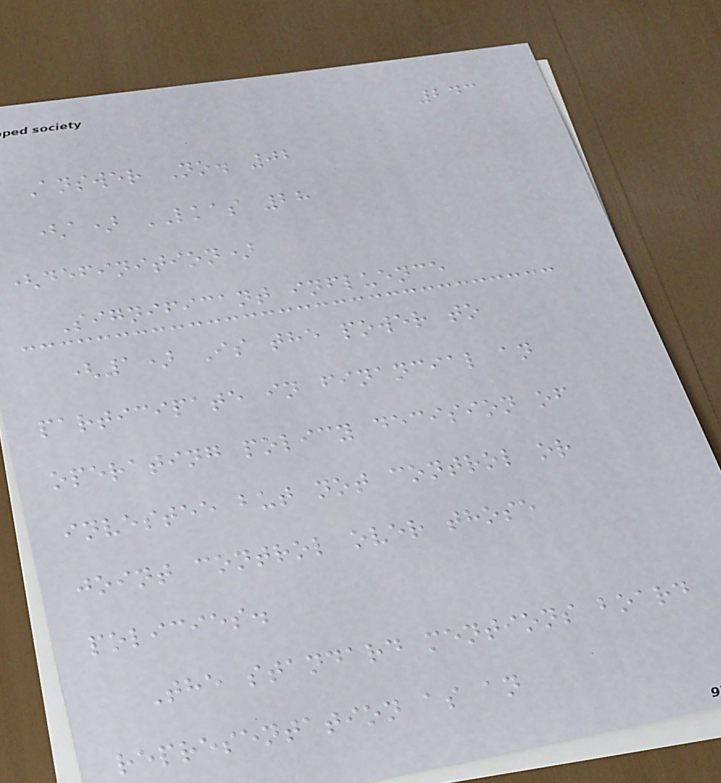243
Answer No. 02
(a) LKAS 28
(definition)
Significant influence
(1) Is the power to
participate in financial an
operating policy decision of
investee but not control or
joint control over those
policies.
The standard mentions board
representation as an
